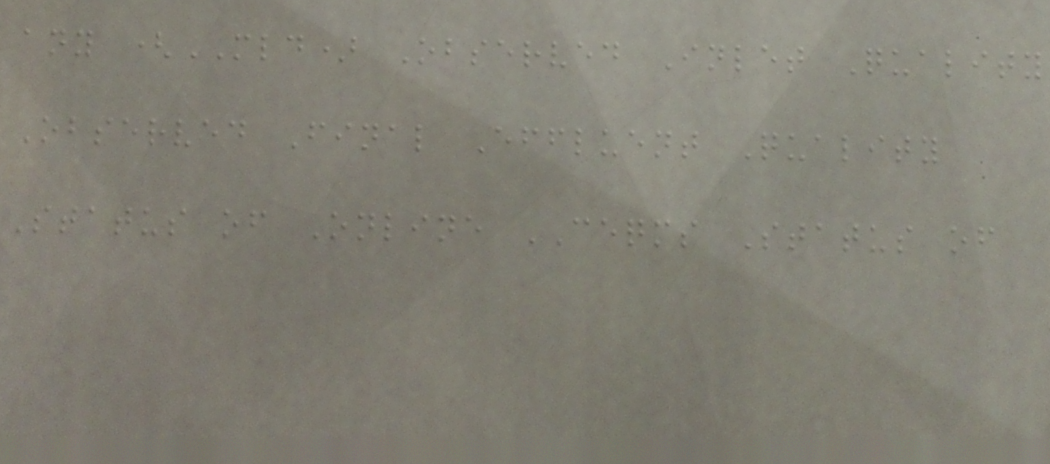any (MLD) Observed Inlet Quality
Observed Final Effluent Quality
Status of Online CEQMS Status of
